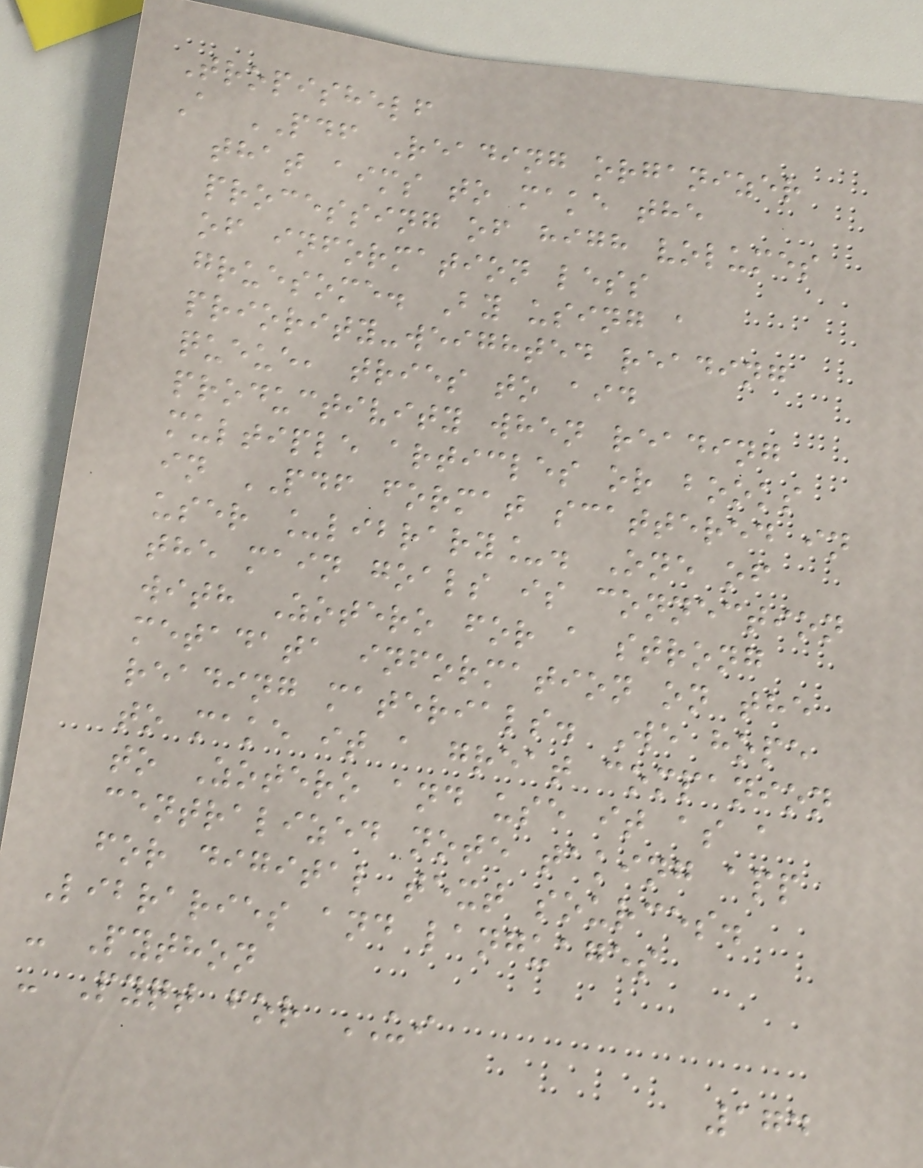Tropishelf
A PDF Reading organizer
that aims to make the
processing of high volumes
of information less
gruesome. By using a
priority-weighted reading
queue, tries to aid
productivity when reading
multiple articles or books
in PDF format scattered in
user _library_. One of
the main goals is connection
with Zotero for a strong
metadata information on the
reading materials. We hope
to make it a great companion
to Zotero and use it as a
centralized note taking app
for digital text sources.
Libraries and languages
- Python
- Pyqt for UI
174
